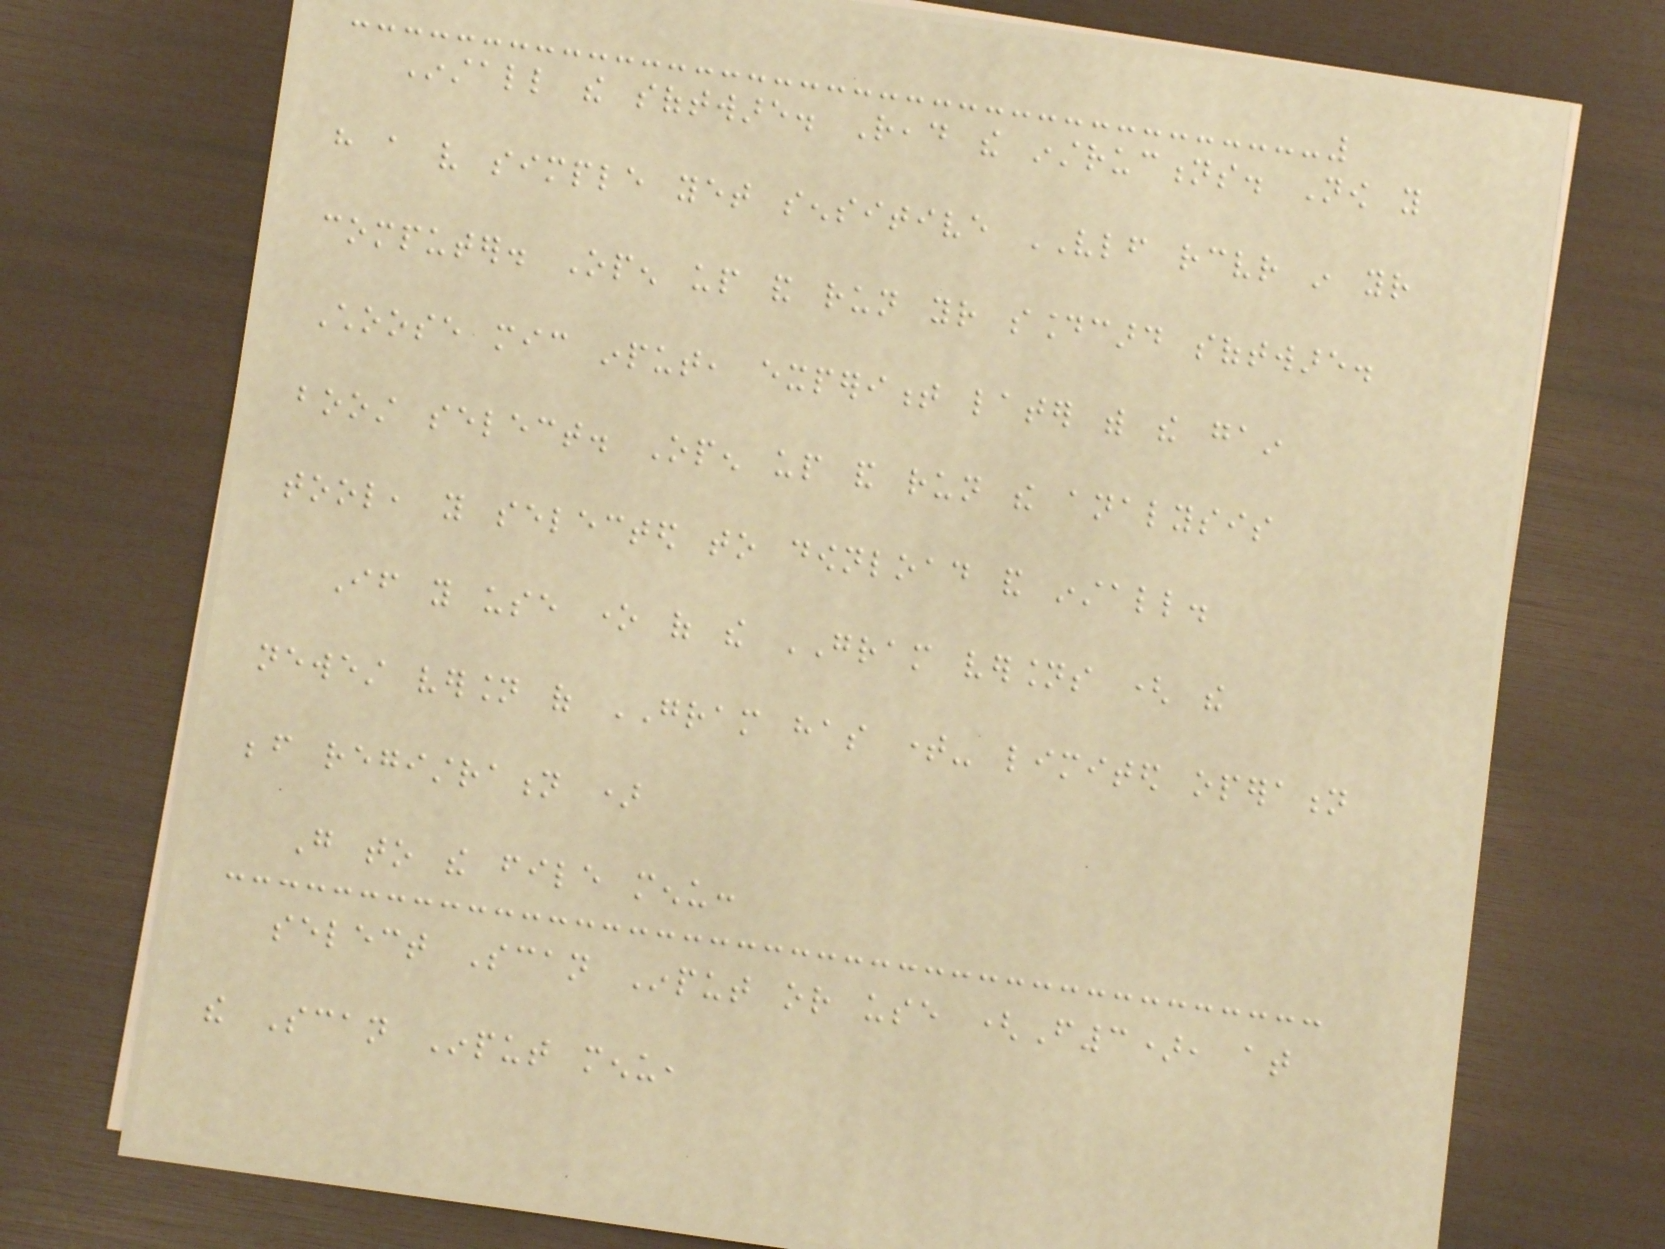Install the software. Read the instructions. Now you
have a very simple yet sensitive VLF receiver in your
computer. Open up and run your soundcard software.
Choose mic input, experiment later with the gain
boost select. Open up and run the analysis
tool, you selected to download and install.
If you use one of the GRAM versions ( the
newest version of GRAM has time- limited operation
before registration )
Go to the file menu:
select Scan Input or use (F3), at
the Scan Input menu,
